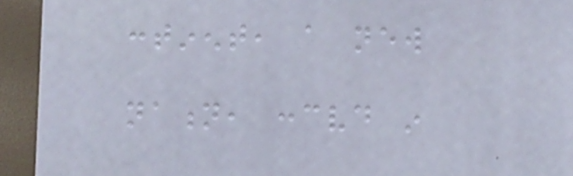continent, a new
nation, conceived in
